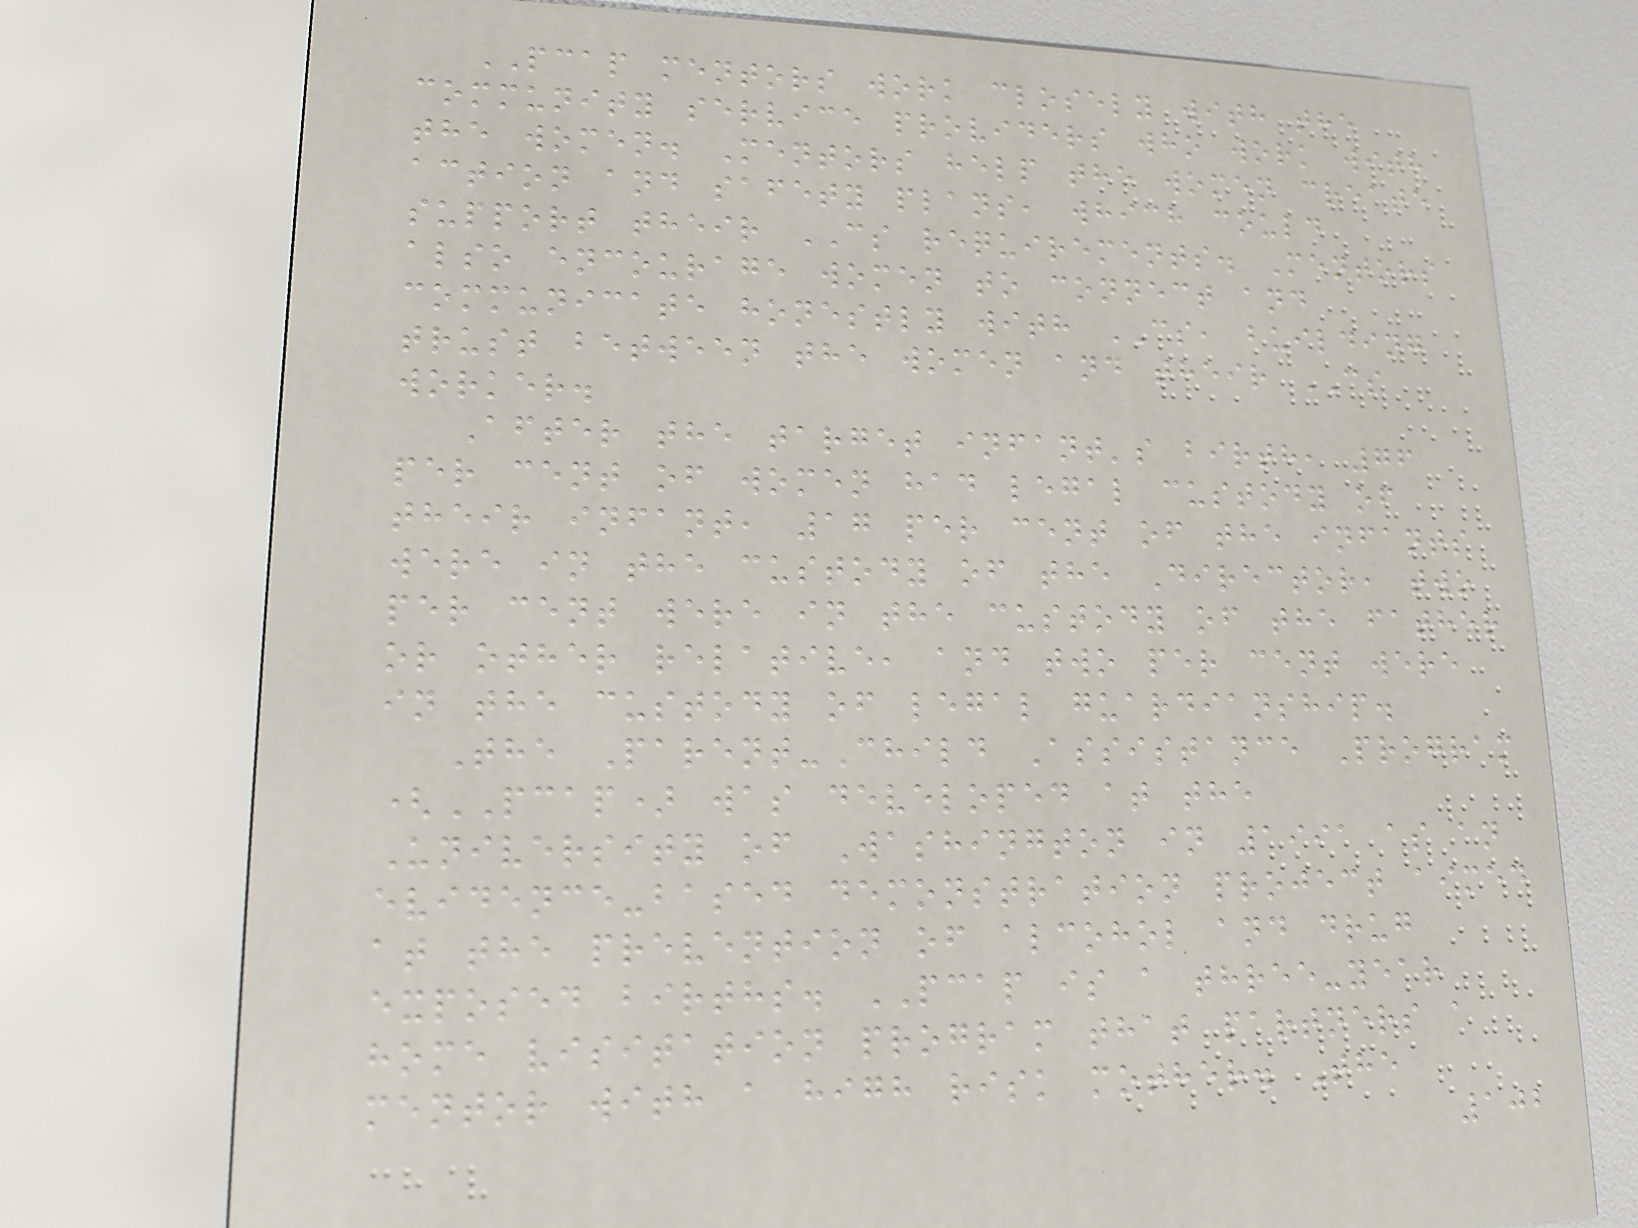PCAP mentors work closely with the
community service providers who work with
the women. Mentors help the women create
action and safety plans, which could
support their CS requirements. Mentors
also encourage women to connect and
communicate honestly with CS, building
trust between the women and their CS
worker.
After the target infant's birth, 76
per cent of women had legal custody of
their infant, 17 per cent of the infants
were in the custody of the Director, two
per cent were in the custody of the father
or other relative, and two per cent were
in the custody of legal guardianship.
The Parent-Child Assistance Program
(PCAP) was developed at the
University of Washington in 1991 as an
evidence-based demonstration project aimed
at the prevention of alcohol and drug
exposed births. PCAP is a three-year
home visitation program that partners a
mentor with a high risk mother. The
102
